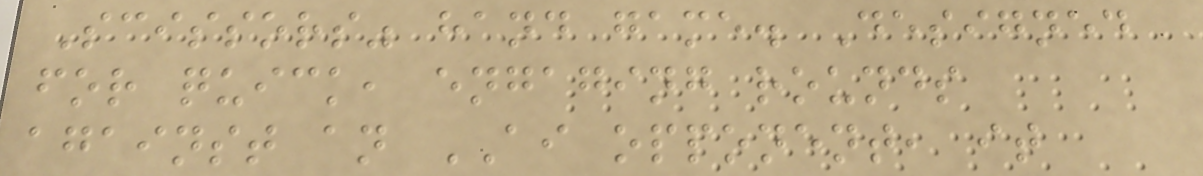Scissors" hand game. Designed
for quick, engaging rounds
against an AI opponent, it
